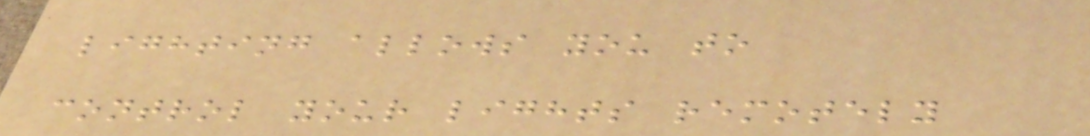lighting allows you to
control your lights remotely
